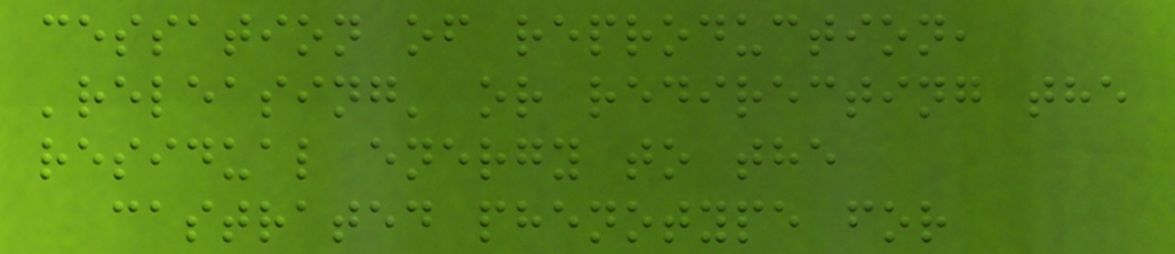cessation of reproduction,
'releasing' or redirecting the
residual energy to the
castrated phenotype for
